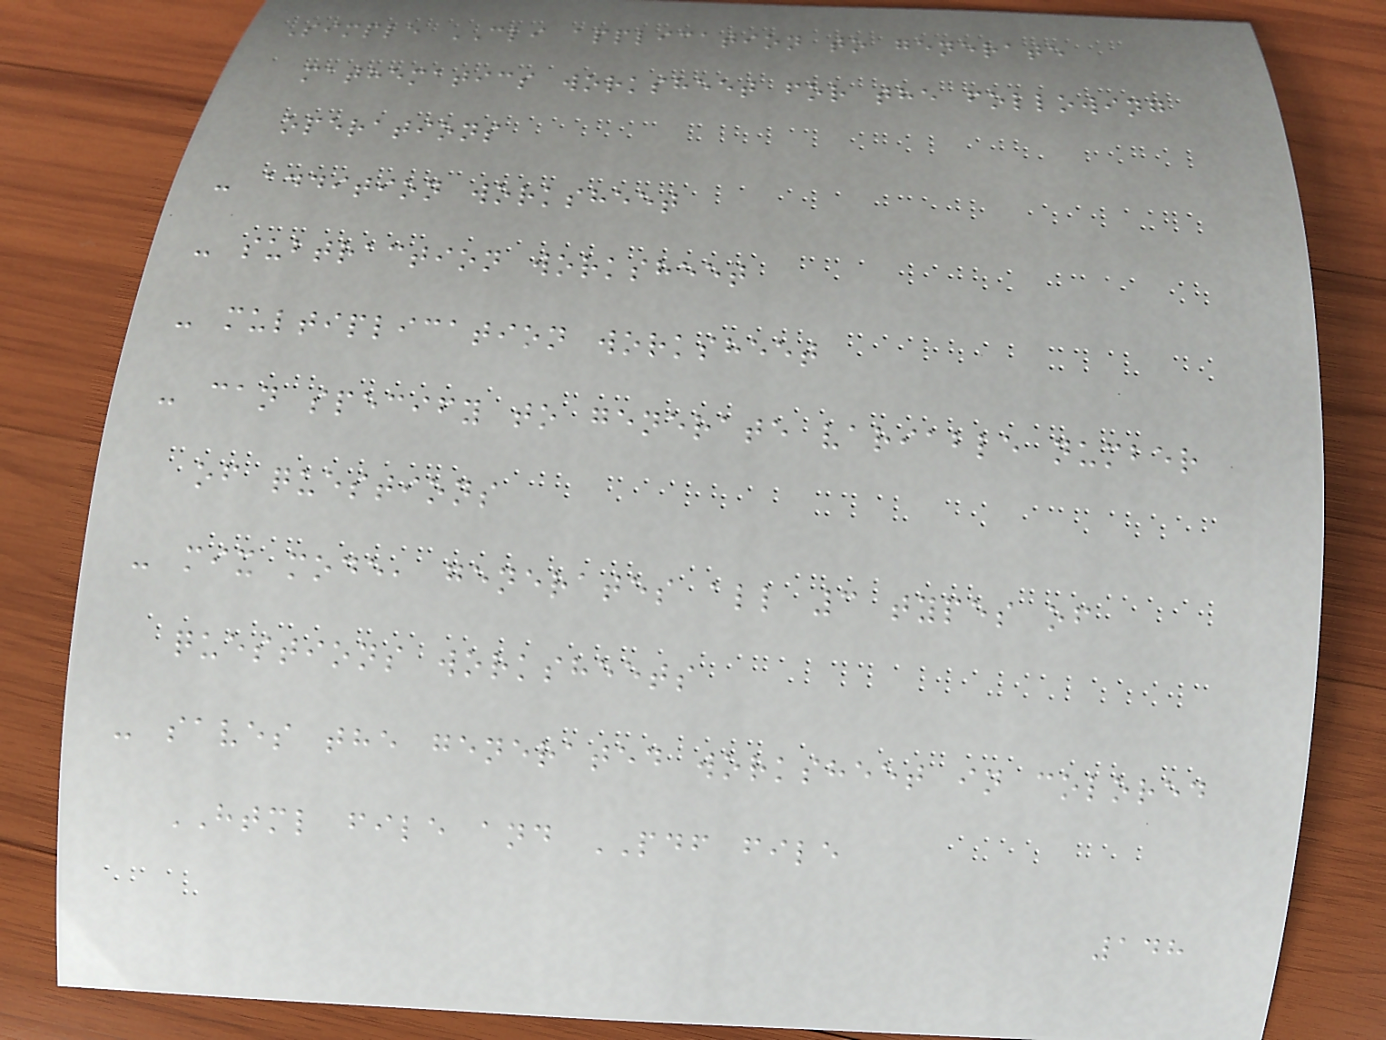Simple CLI application to generate
mathematics worksheet for the following
operations
- addition worksheet
- subtraction worksheet
- multiplication worksheet
- can specify to generate variable number
of questions
- mix mode, generates all 3 types of
questions worksheets
- saves the generated worksheet in colored
HTML file and PDF file
148
